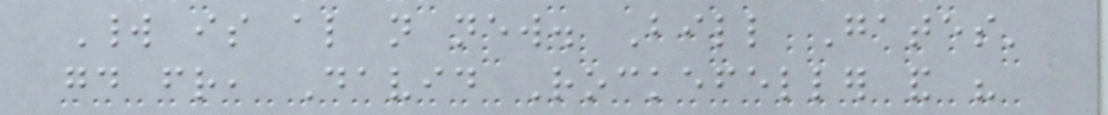World is also not new. Bill Gates'
good friend, David Rockefeller and his
